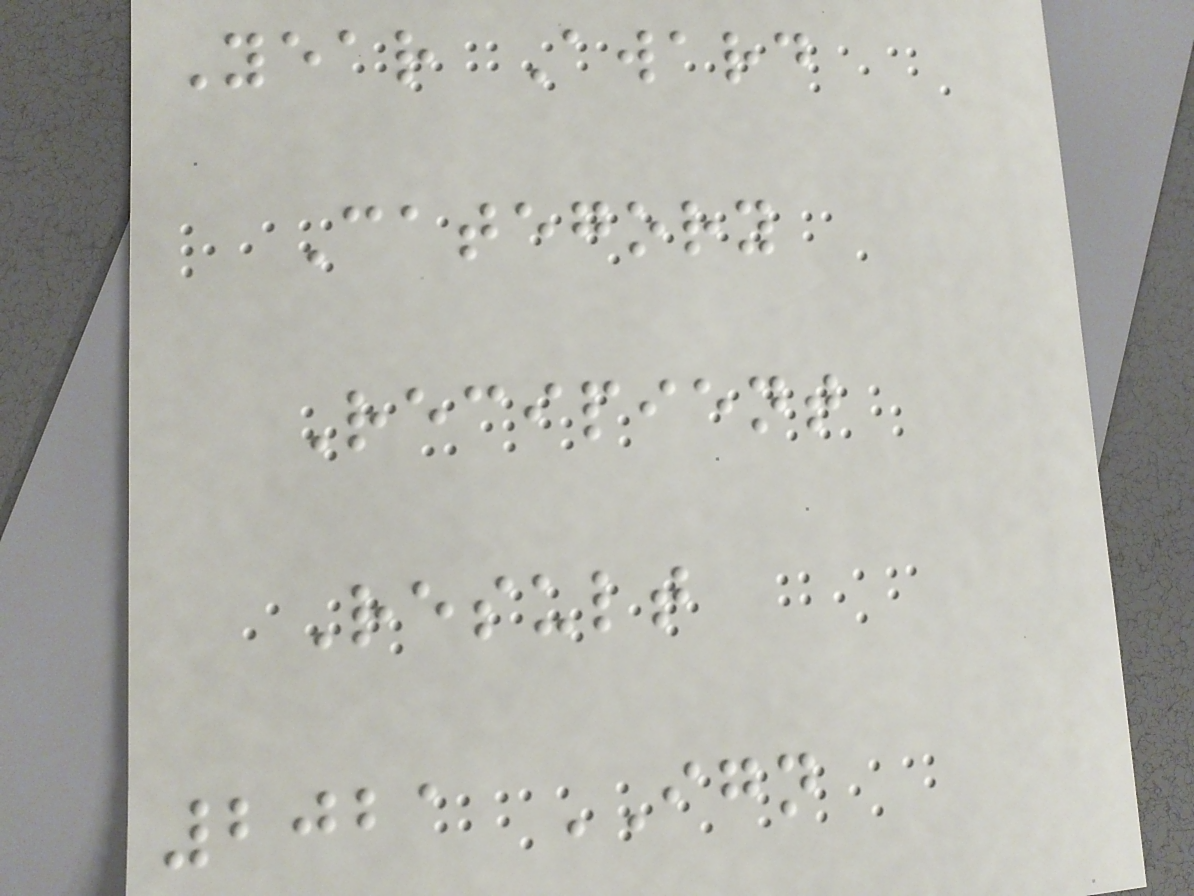Year Award
Category
Recipient
Result
2021 IGN
